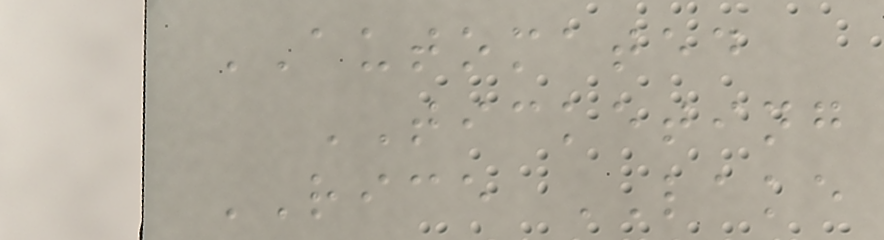AUTOMATED
TICKETING
RICE LAKE
